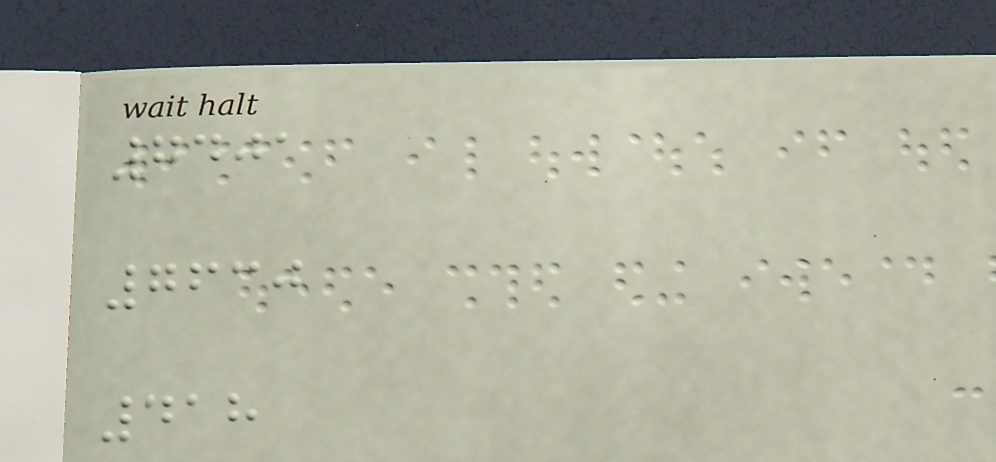7401
7630
418
